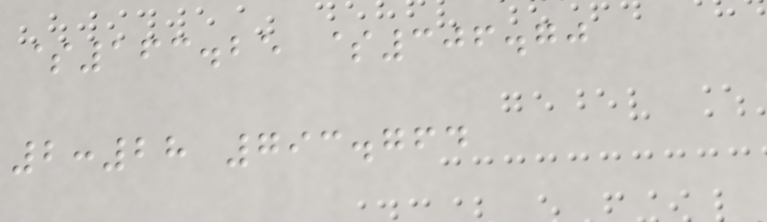$163.25 $306.70
2:28 793.764
